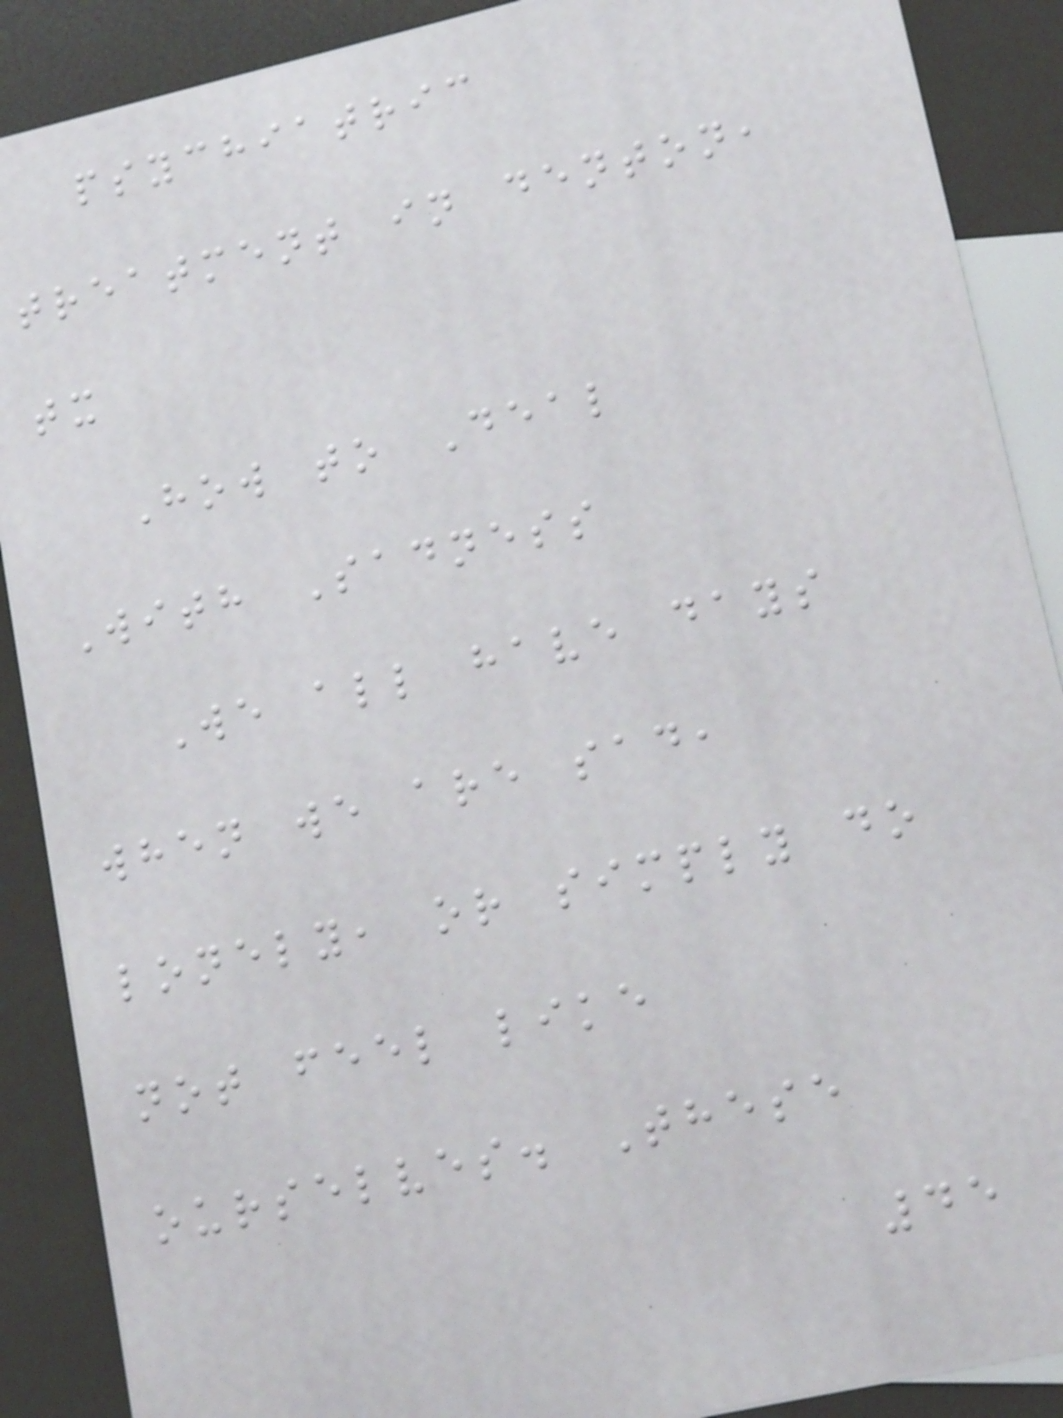psychiatric
treatment in denton,
tx
How to Deal
With Sadness
We all have days
when we are sad,
lonely, or simply do
not feel like
ourselves. These
45
